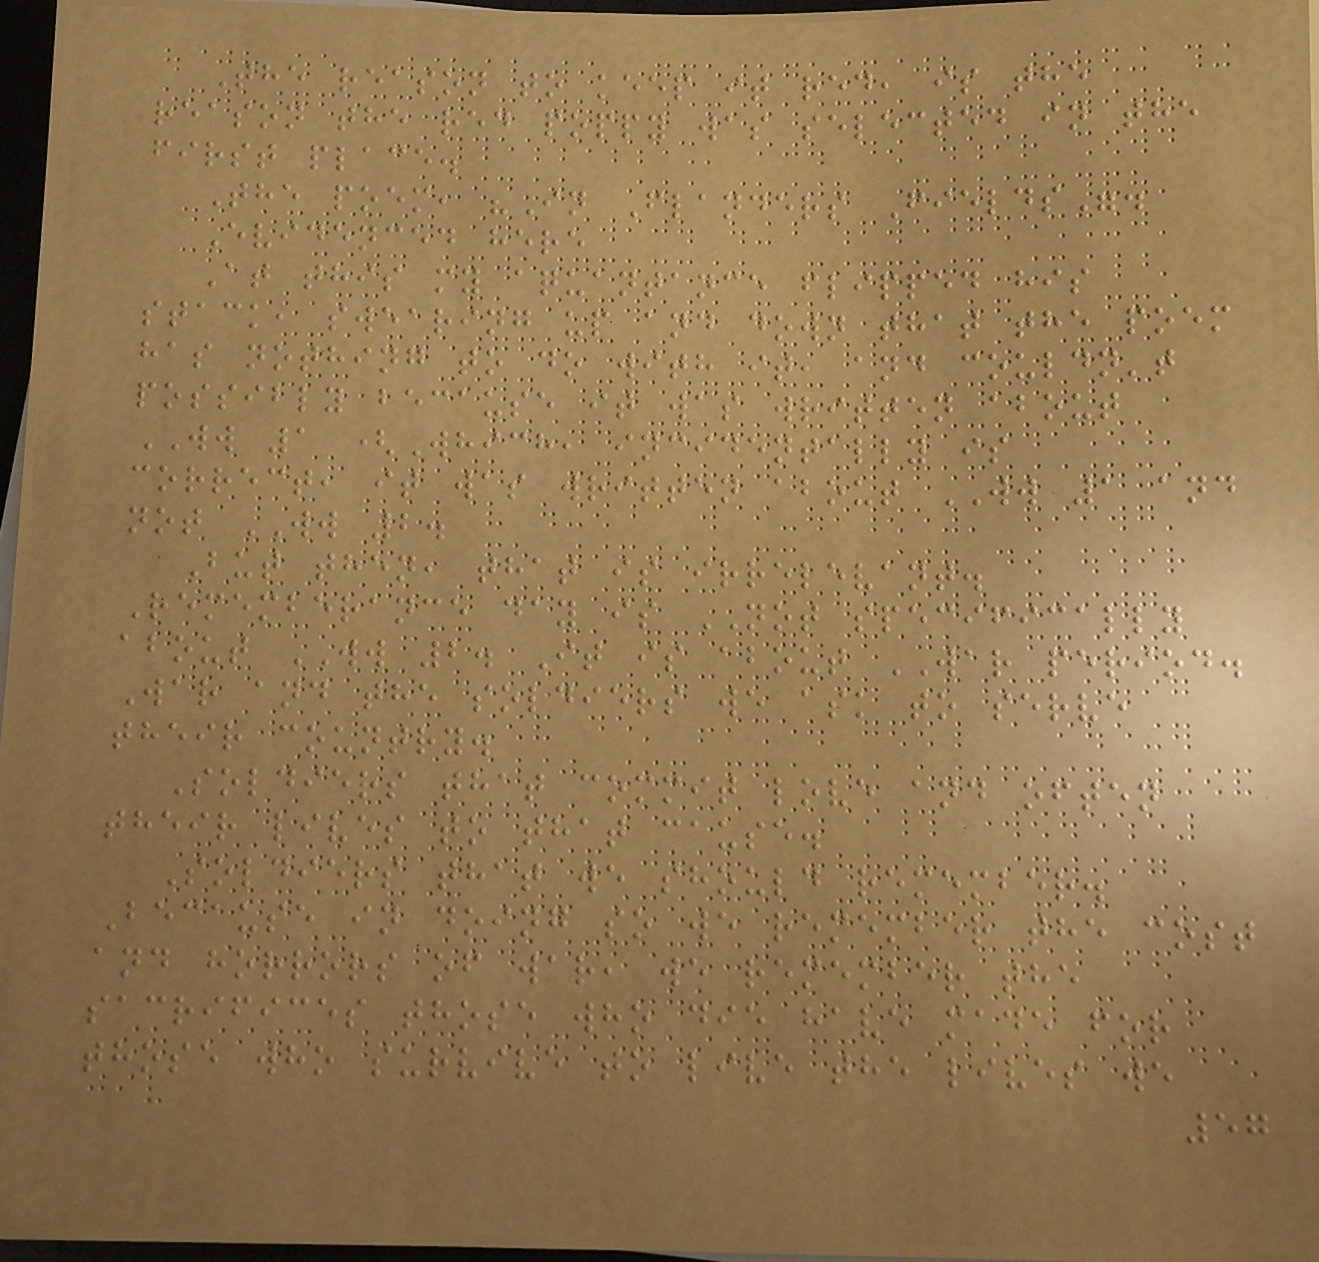The reason to keep it red, is the
reason the red poppy was selected in the
first place.
The poem, "In Flanders Fields".
Evidenced here
At this my aquantance flipped his
stack, swearing up and down that the poem
has nothing to do with it, and couldn't
possibly because it was written about
WW 1 (Which, incidentally is
correct, it was written about WW 1 and
not WW 2.
But then, that is irrelevant.
Rememberance day is NOT specifically
about WW 2. It is about WAR period.
War and the soldiers we ask to serve
their country.
Soldiers that commit love and often
their lives to that cause.
Soldiers that we should remember.
Because in doing so we remember the cost
and horrors of war, we remember the
sacrifices those who die have made for
those who survive to live the lives we
57
